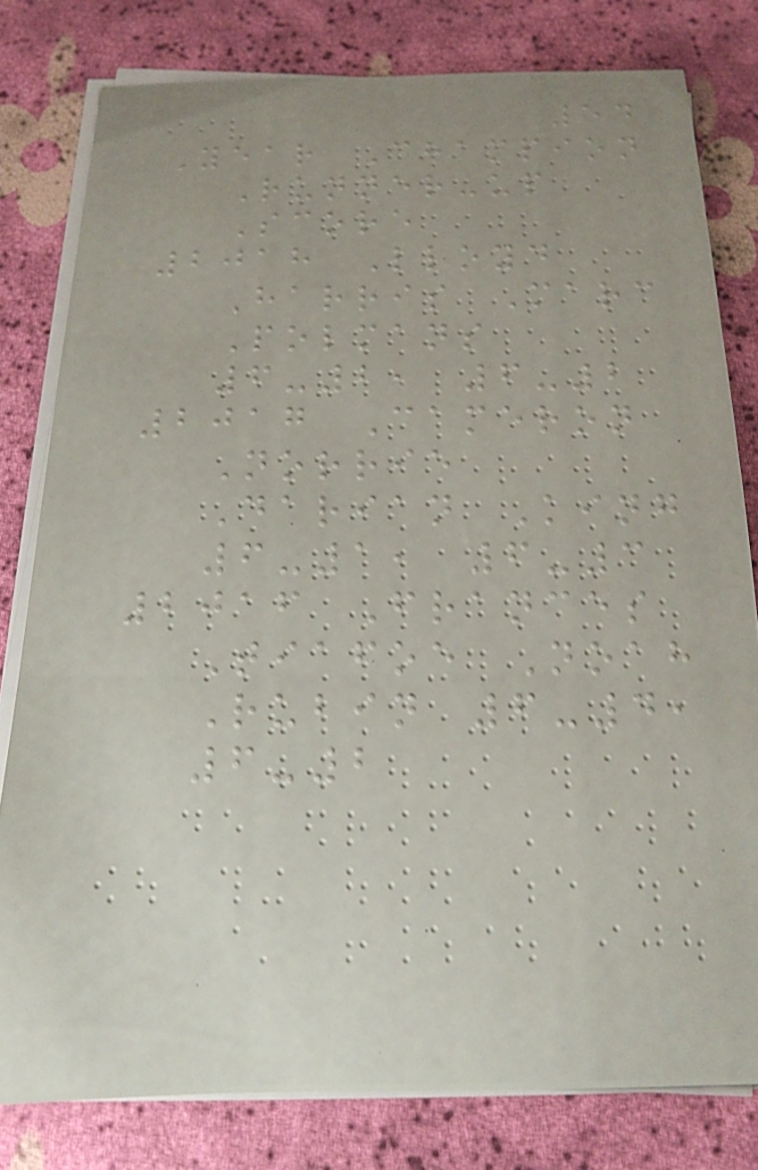54
Year Champion
Runner-up
Score
2018 Lloyd
Harris Marc
Polmans
6-2, 6-2
2017 Cameron
Norrie
Darian King
6-1, 6-3
2016 Frances
Tiafoe Noah
Rubin 6-4,
6-2
